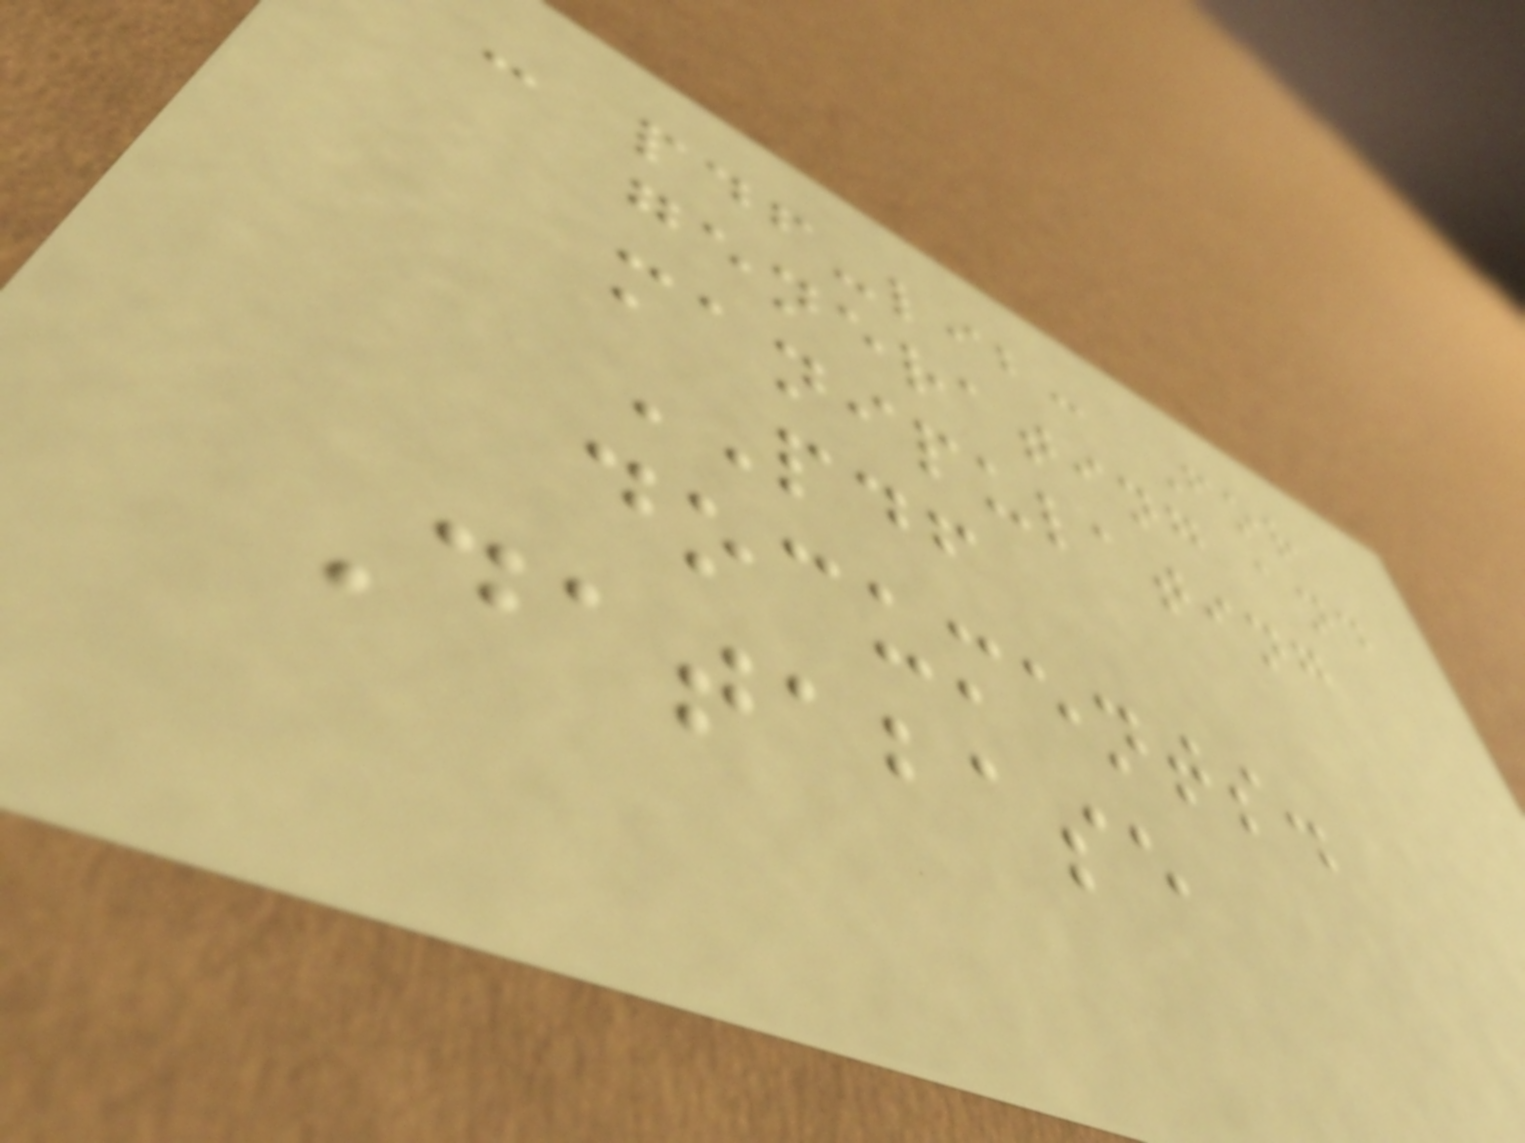- pdf-lib: For
generating and
manipulating
PDF
documents.
Database
